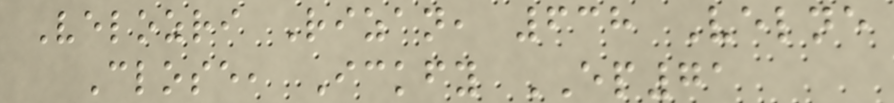Velozri Rizan, 638 Velne
Close, Ickfy EP71
